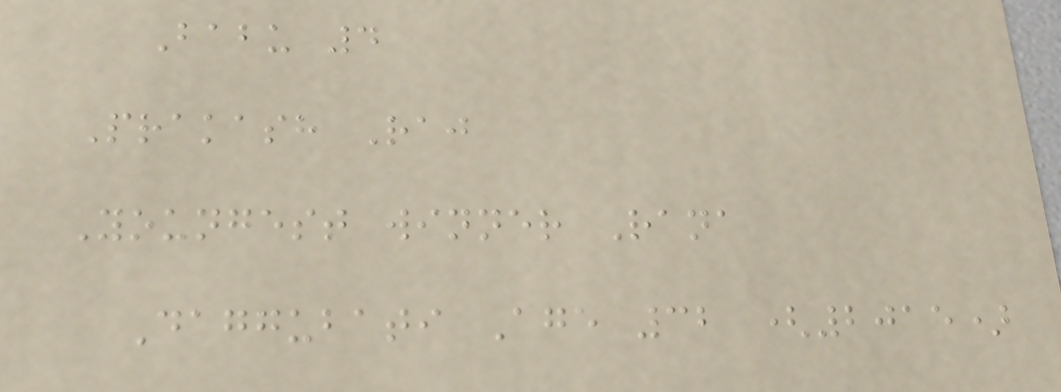Babu 4
Prakash Raj
Youngest winner Rana
Daggubati Age 32 (2015)
